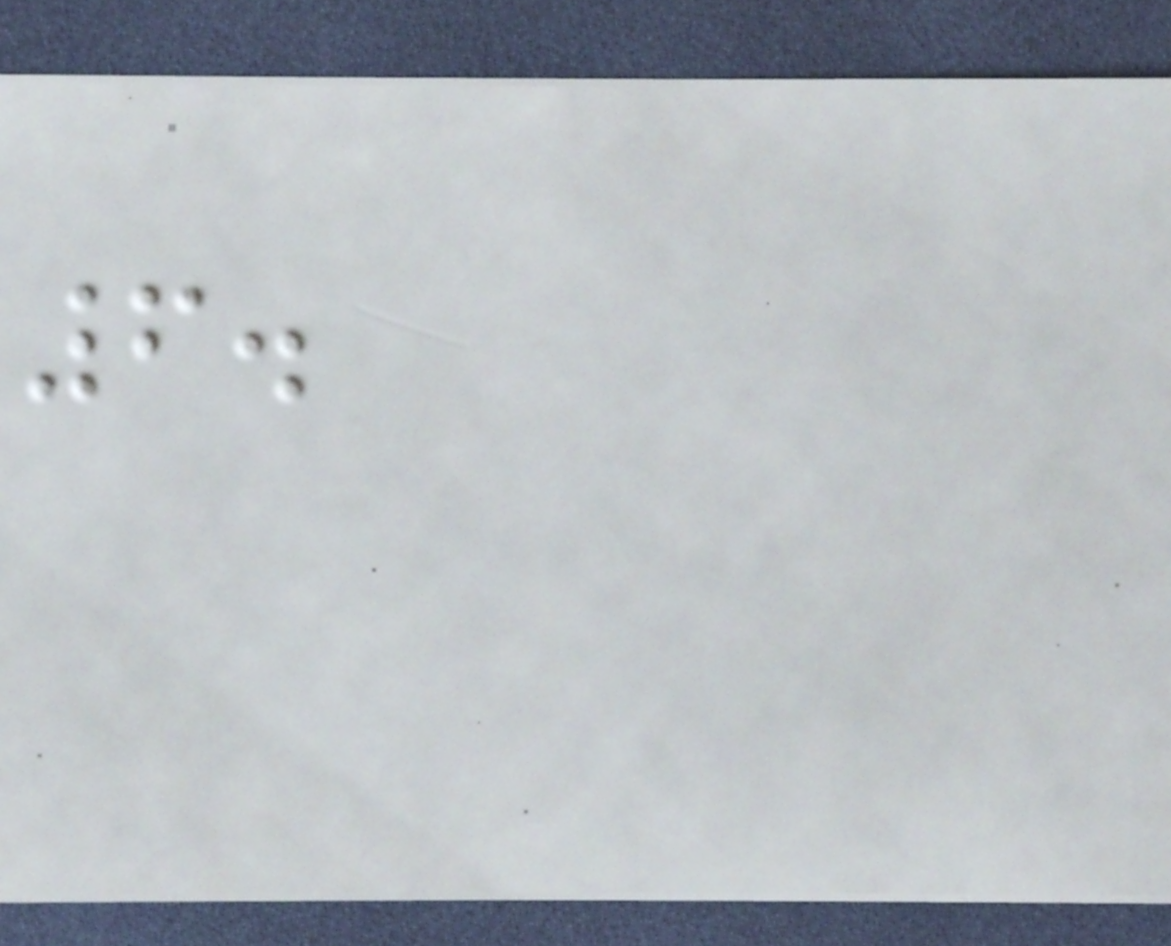6.
